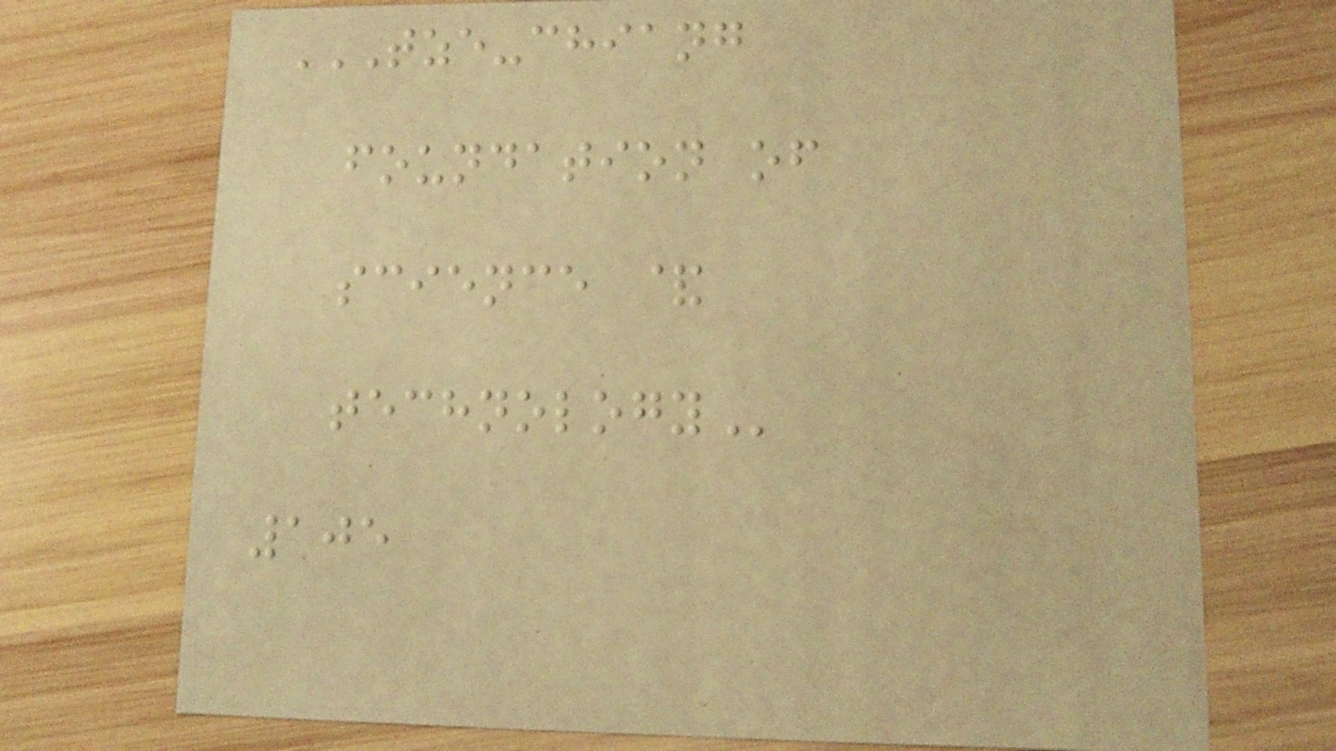TZE-CHIANG
FOUNDATION OF
SCIENCE &
TECHNOLOGY
105
